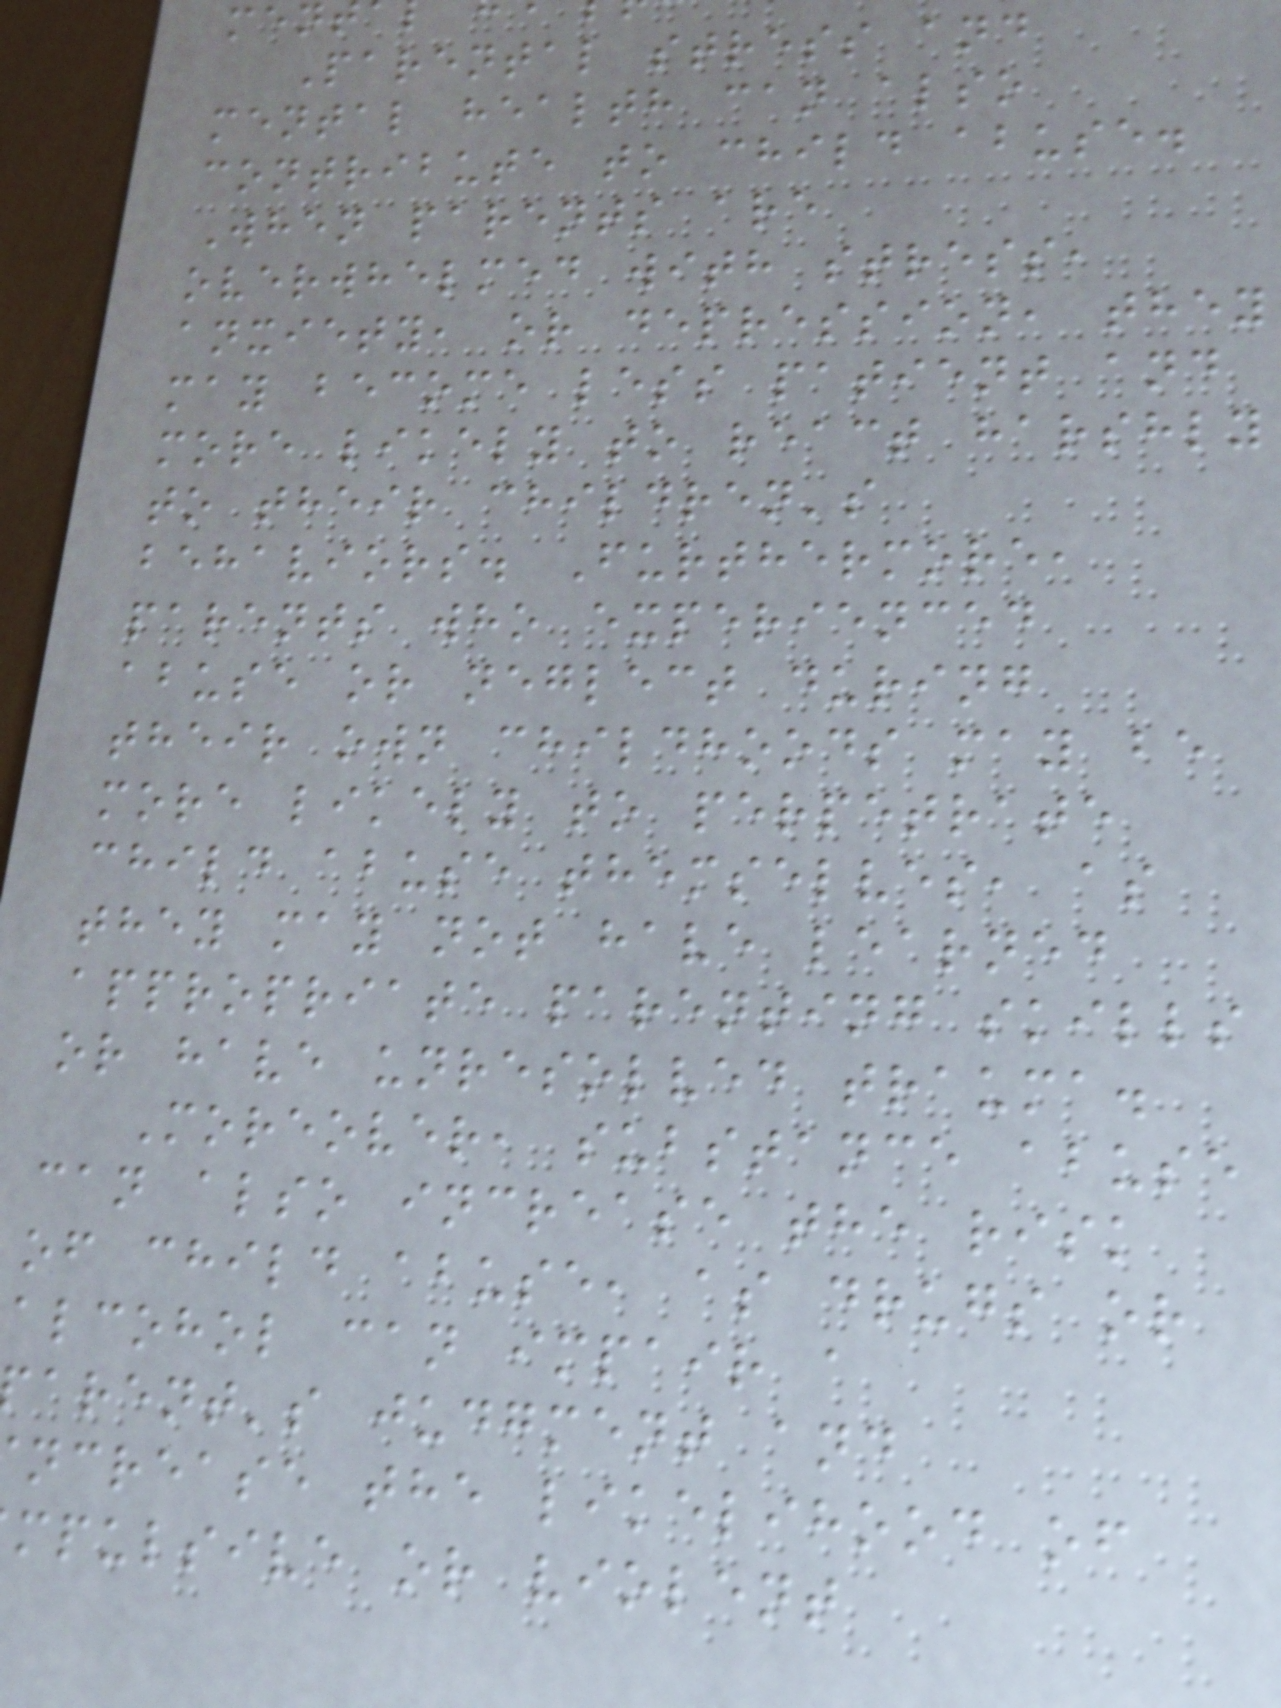Parental stress and
mental health can also
contribute to child abuse.
When parents are
overwhelmed with stress,
anxiety, or depression, they
may become less patient and
more likely to react harshly
to their children's
behaviors. Furthermore,
parents who experienced
abuse or neglect during
their own childhoods may be
more likely to perpetrate
child abuse themselves, as
they may not have learned
appropriate parenting skills
or have unresolved trauma.
Moreover, substance abuse
can also increase the risk
of child abuse, as drugs or
alcohol can impair a
arent's judgment and
ncrease the likelihood of
mpulsive or violent
